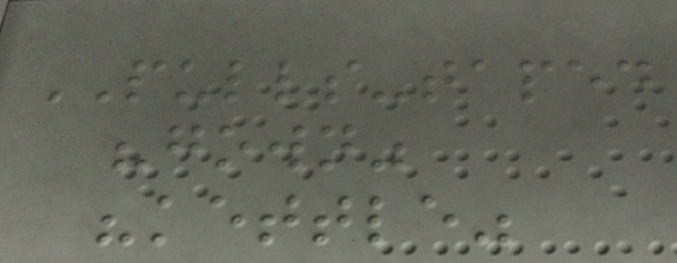PULLS-taped
"gown"
"kettle"
